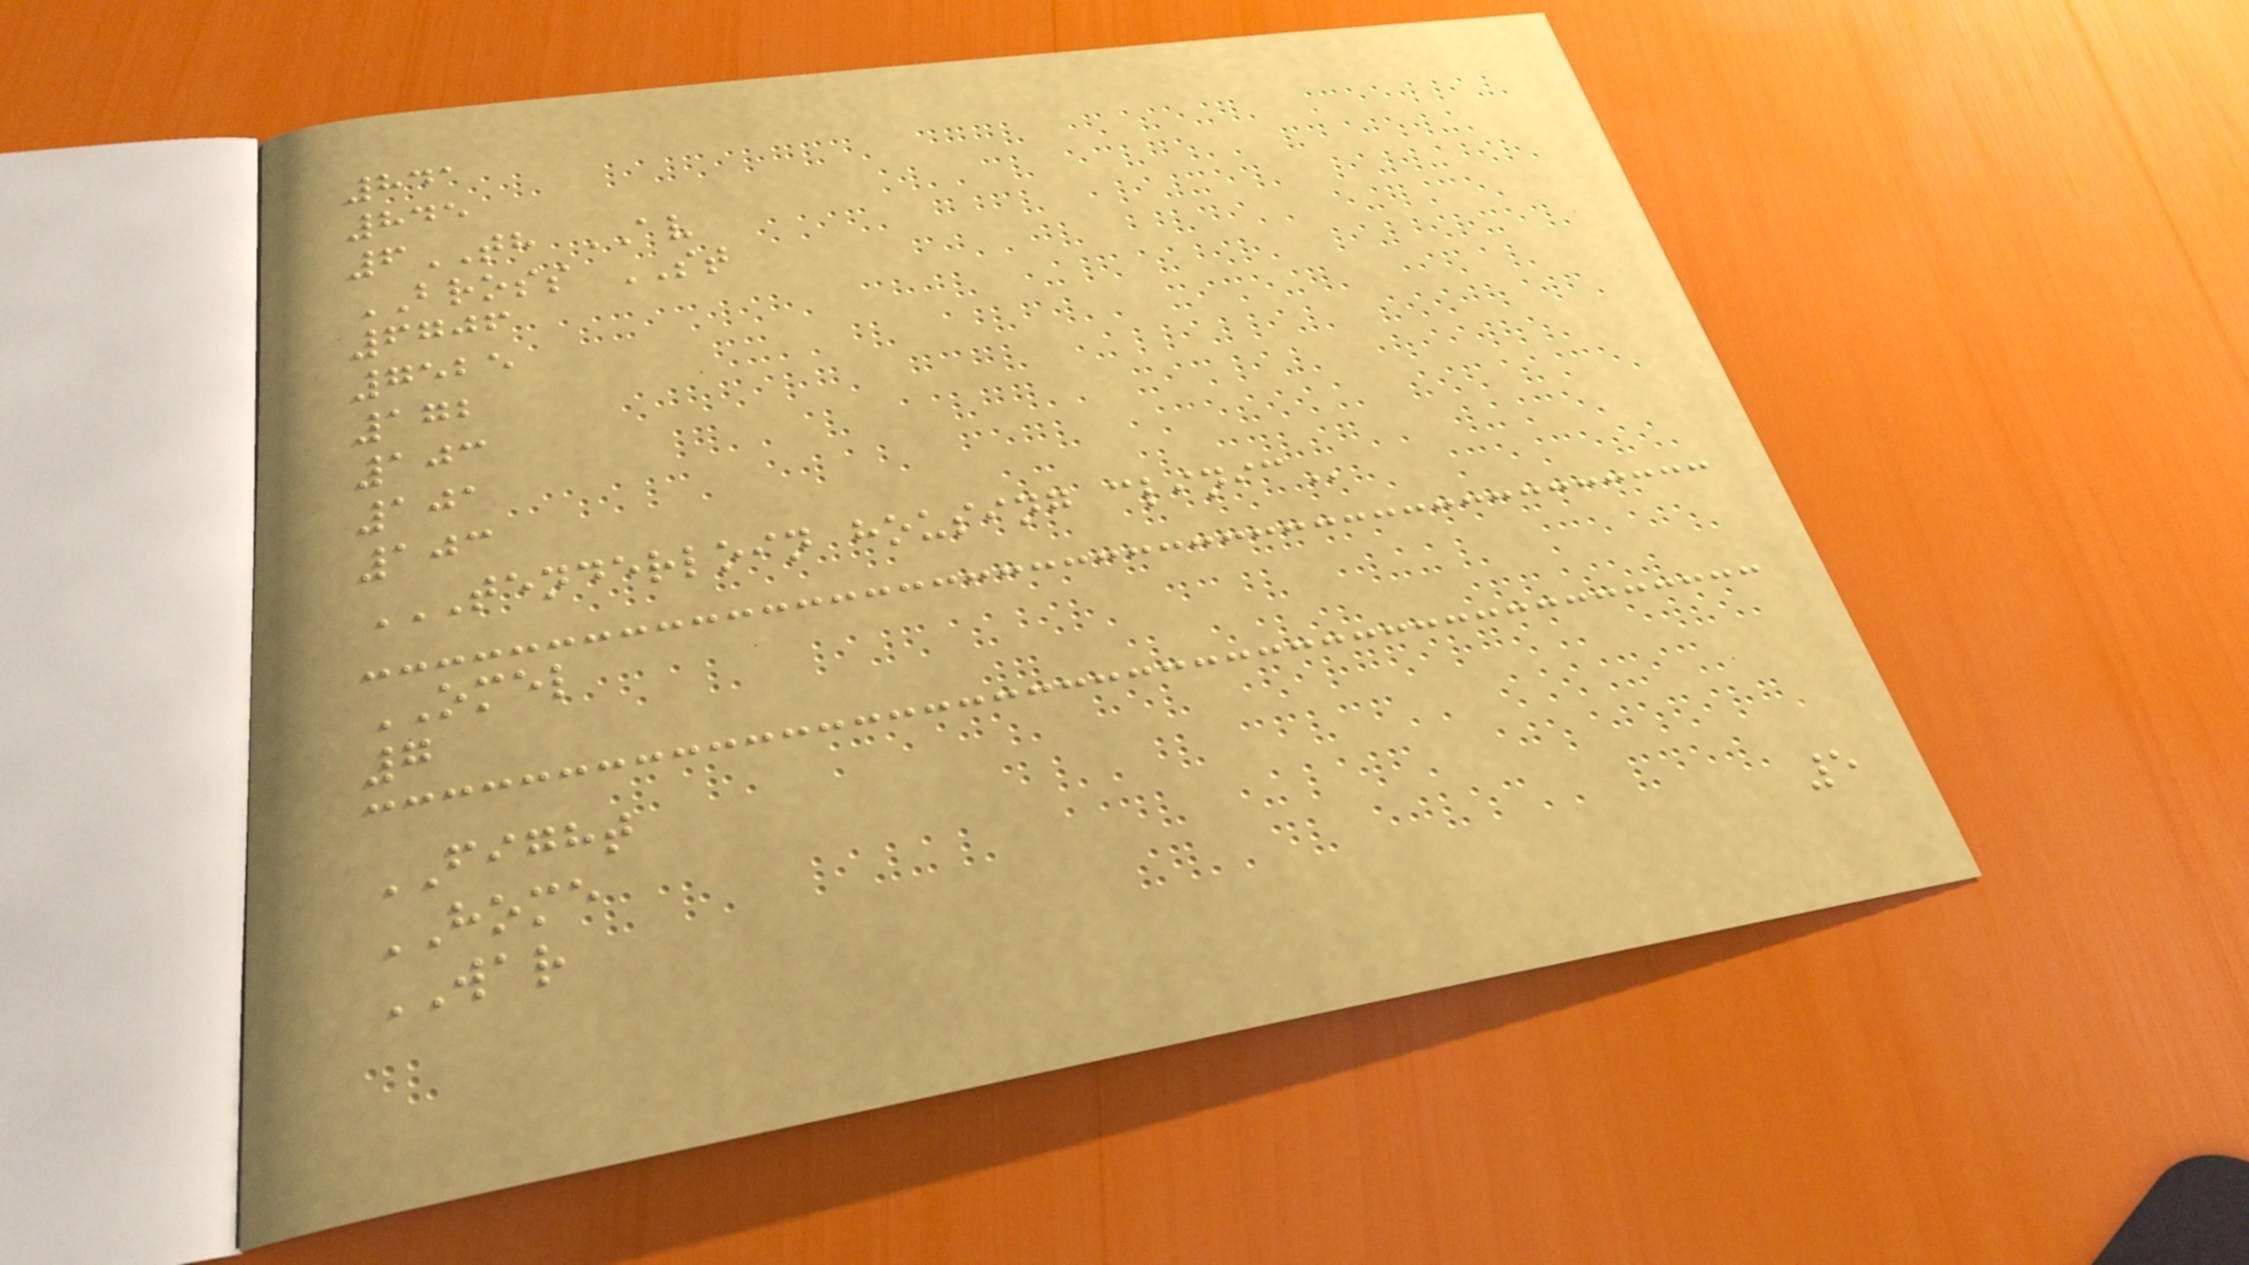841
845
6TH AV
BROSS ST
6706
7525
172
103
101
103
TENDERLOIN HOUSING CLINIC
OMEL
7
FIGHT
HOME
WAR
5
